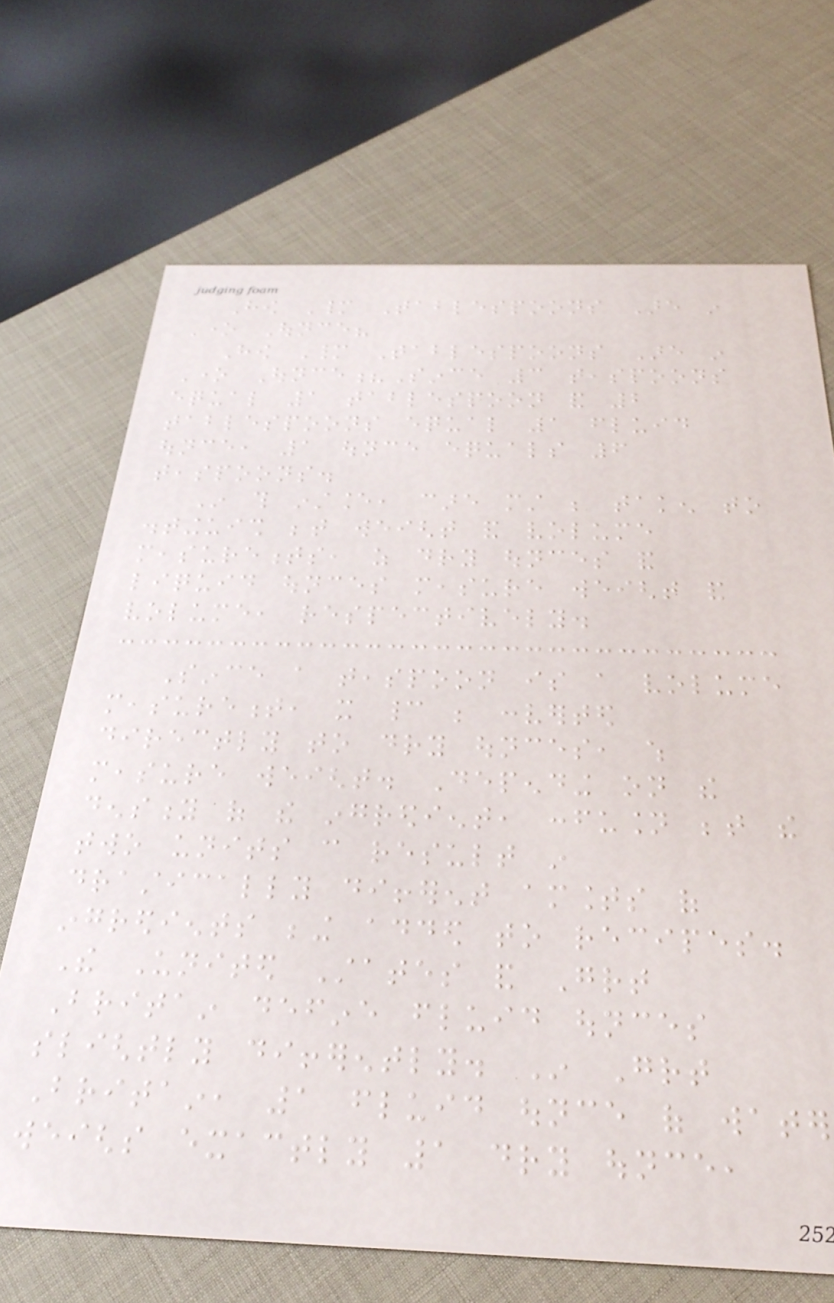How Many Tablespoons Are in
One Ounce?
How Many Tablespoons Are in
One Ounce?Since 3 teaspoons
equal 1 tablespoon and 2
tablespoons equal 1 fluid
ounce, 1 ounce equals 6
teaspoons.
In this instance, care must be taken to
distinguish between weight and volume
measurements, as dry ounces and
liquid ounces measure weight and
volume, respectively.
Since a teaspoon is a volume
measurement, it cannot be converted
directly to dry ounces, which
measure weight. Depending on the
density of the ingredient, confusion between the
two units can result in
drastically different amounts of
ingredients being added to recipes.
The United States and Great
Britain define fluid ounces
slightly differently. In Great
Britain, 1 fluid ounce of water
weighs exactly 1 dry ounce,
